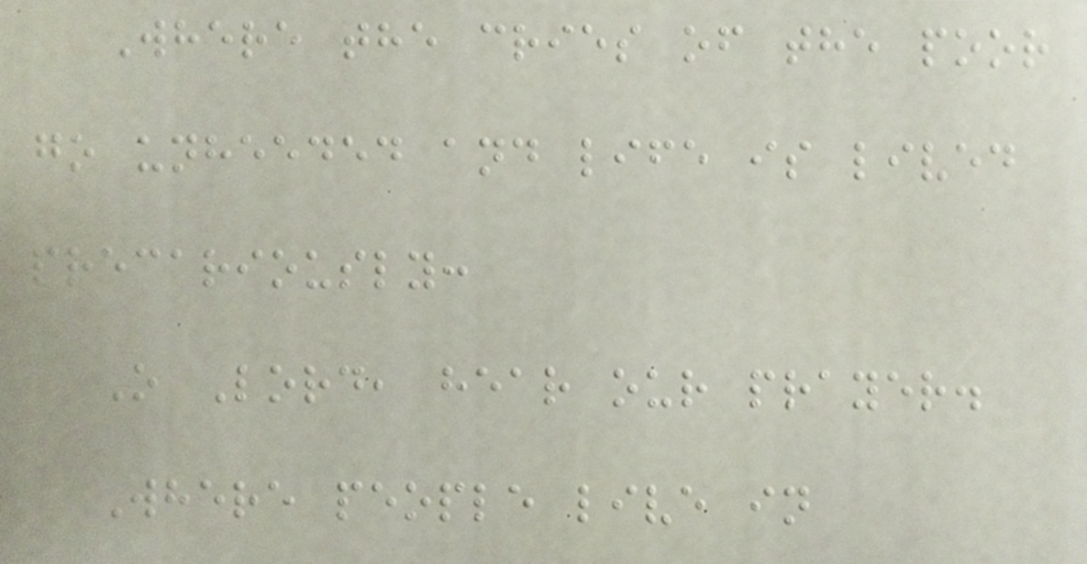Where the cries of the poor
go unheeded and life is lived
precariously:
O Lord, hear our prayer.
Where people live in
